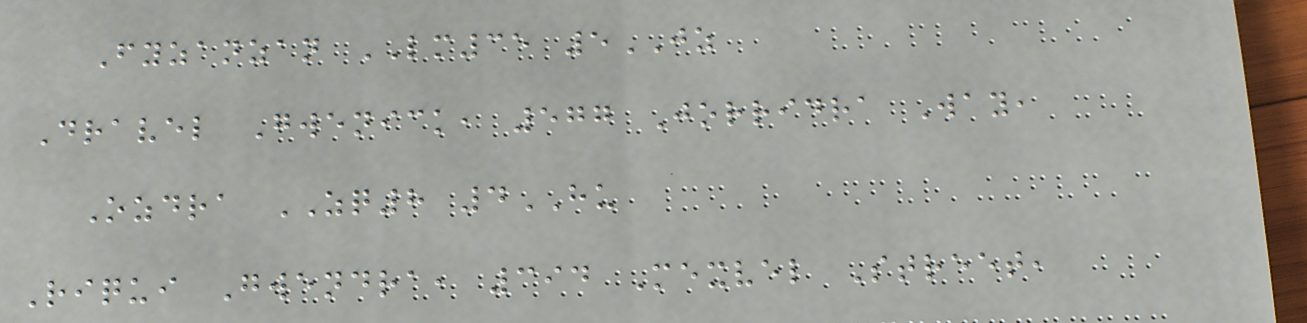Fyzanzan LM35 5JZ
Dravel Gwenick, 577 Jorridra Way,
Ozdra ZQ8 4HU
Riqui Gwendra, 394 Mexvel Street,
